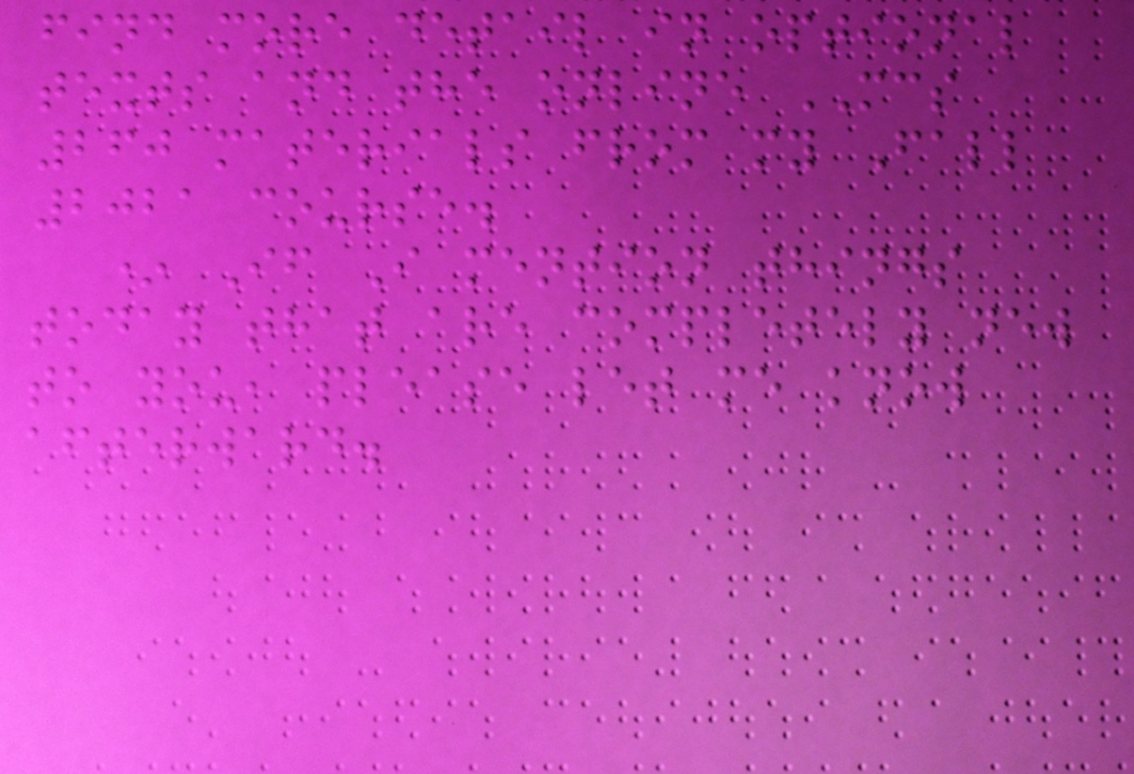find more detail in optional
texts and the online MCS
260 materials from my Fall
2021 course.
* If I mention things
today that are completely new
to you, please let me know
afterward.
